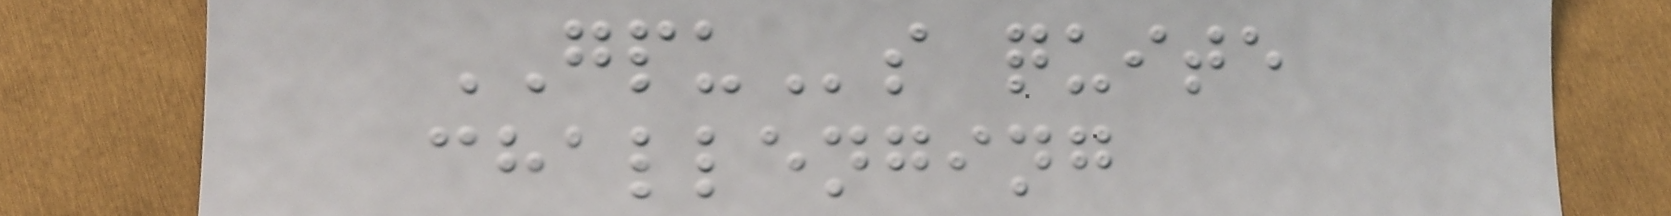GPUs quite
challenging
